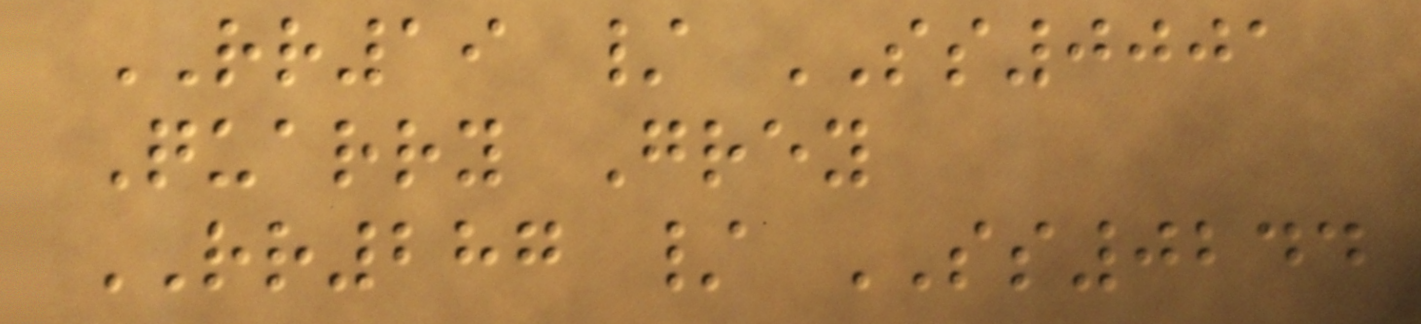RR19 / SS0001
Quarry Grey
RR287 / SS0244
